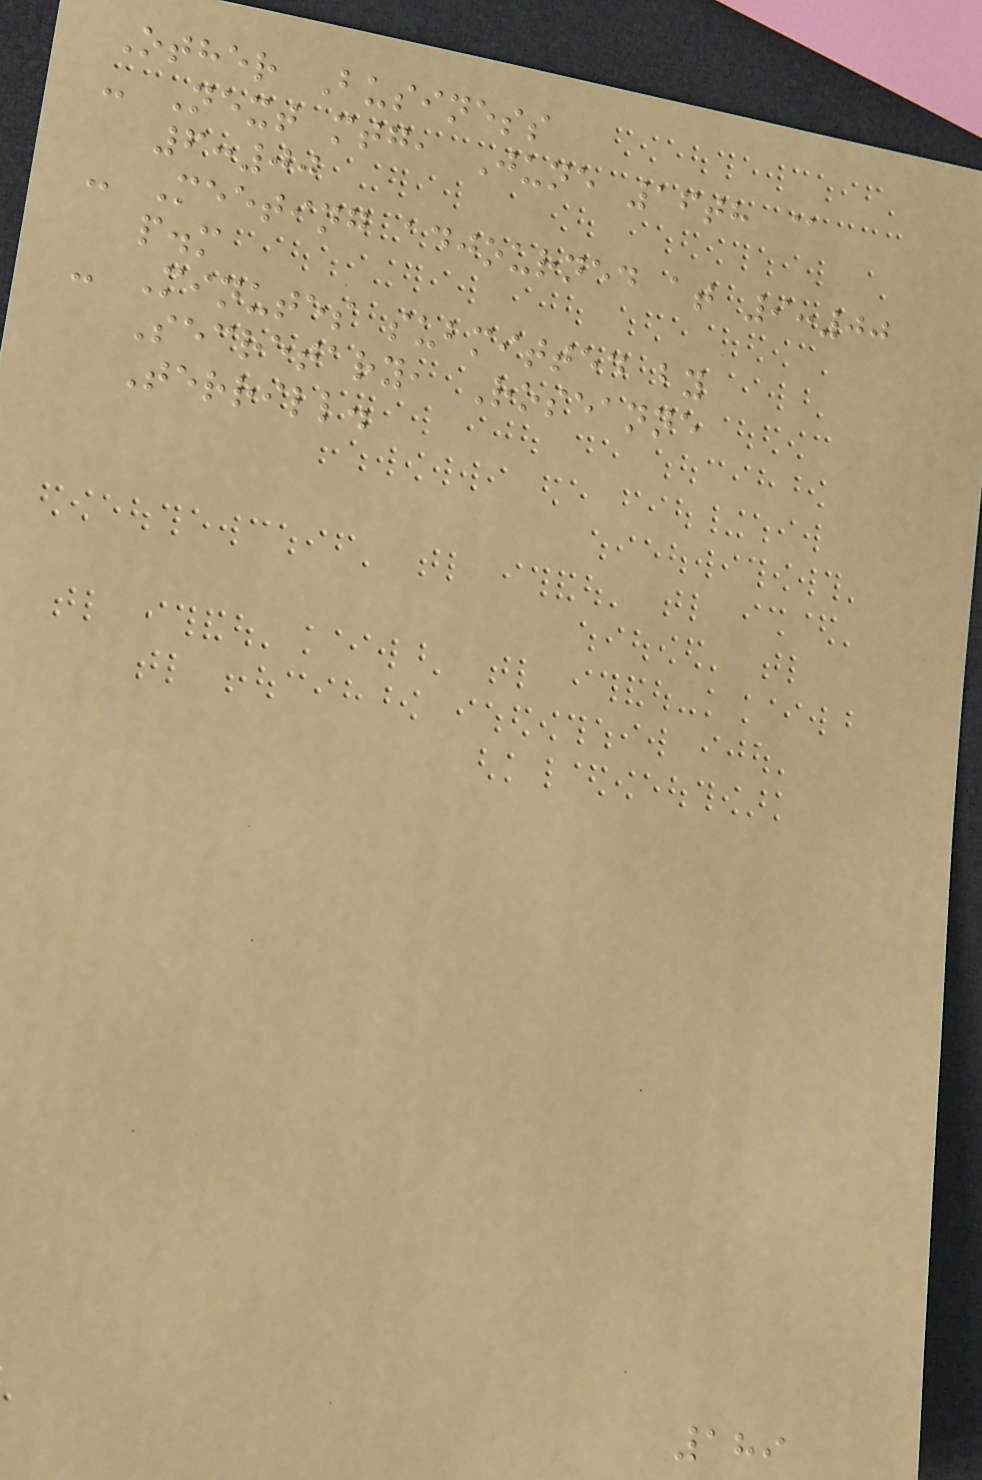Other Business
- Next mtg, June 16th @
6:00
- Meeting adjourned at 9:00
p.m
- Minutes submitted by
Secretary, Roseanne
Terrill.
189
